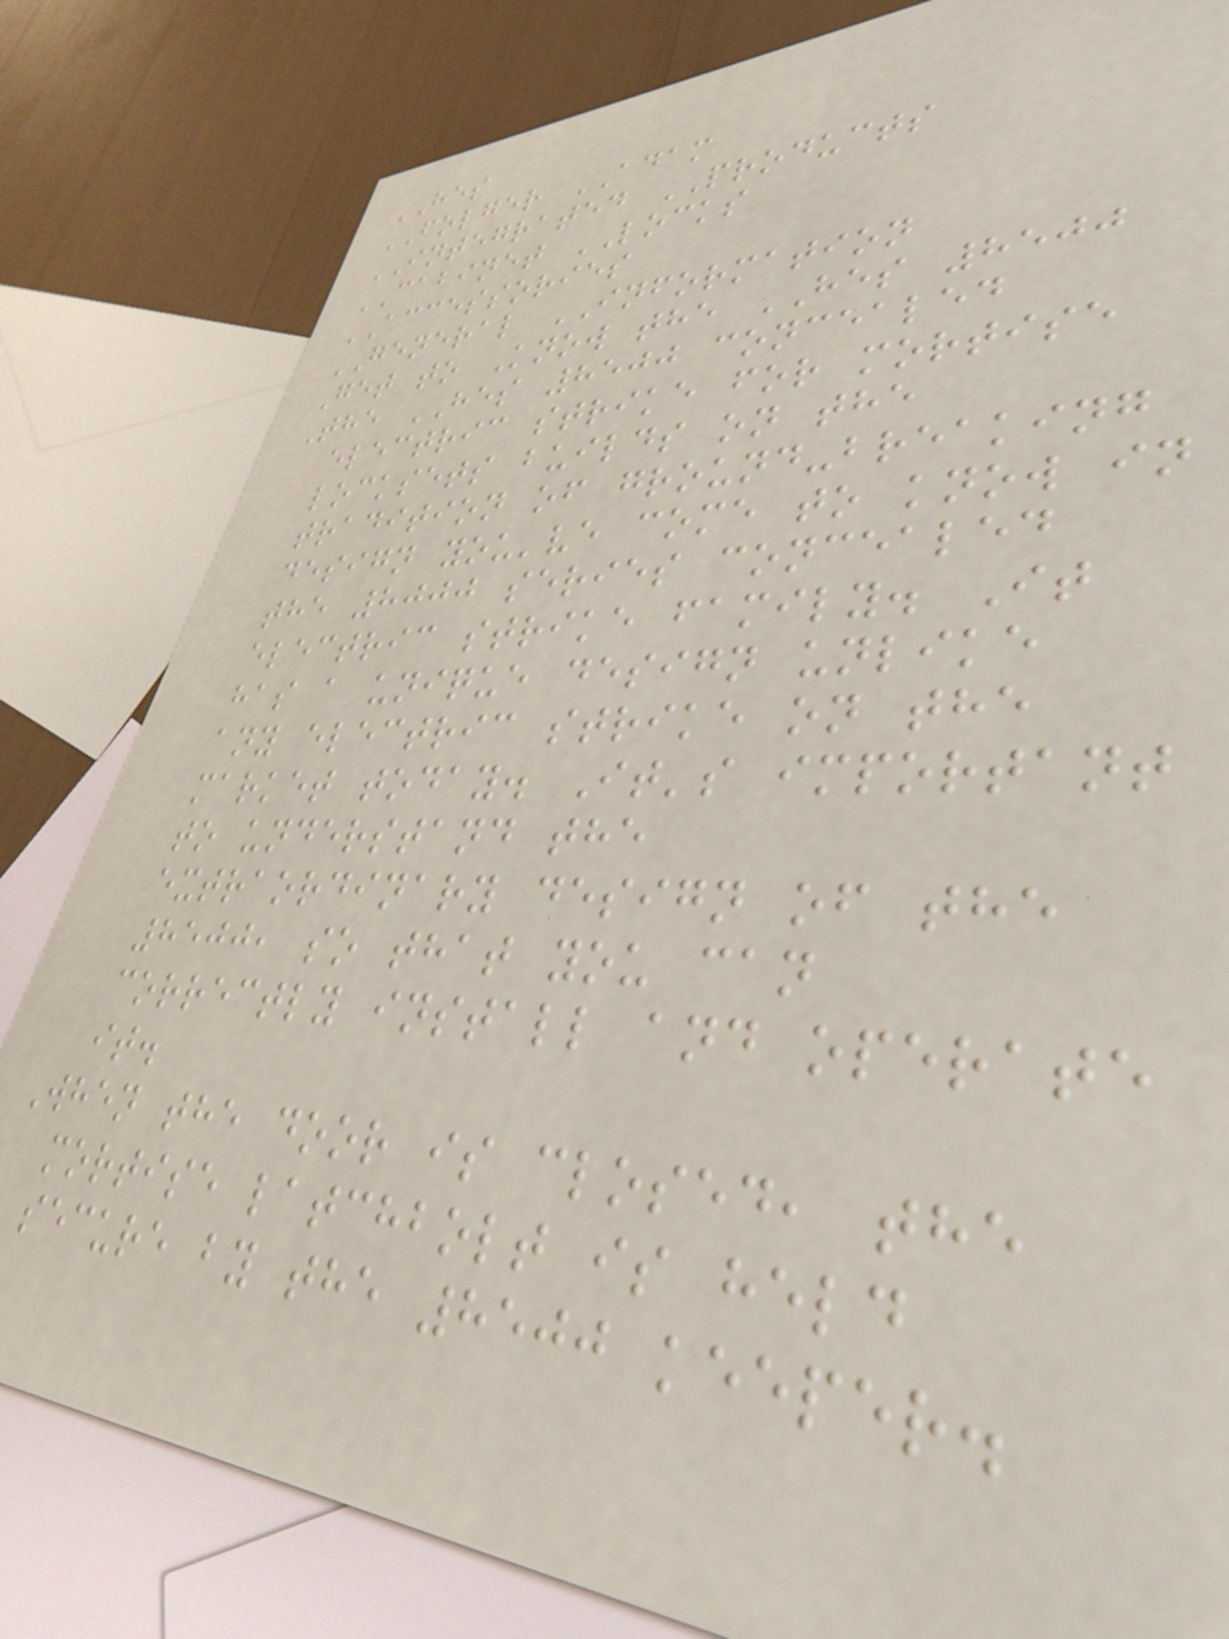HES
FOLGER ADAM
INTEGRATED PRODUCTS
CABINET LOCKS
ACCESSORIES
GENERAL INFORMATION
Get to Know the HES 8500
The HES 8500 concealed
electric strike for mortise
locksets builds on the
tradition of ground-breaking
design you've come to know in
the 8000 series concealed
electric strike family. It
has a unique design unlike
any electric strike on the
market today. It's important
to understand the
extraordinary design of the
8500, so that you can
correctly install and operate
it.
When the door is closed, the
mortise latchbolt is held
secure by the 8500 keeper.
